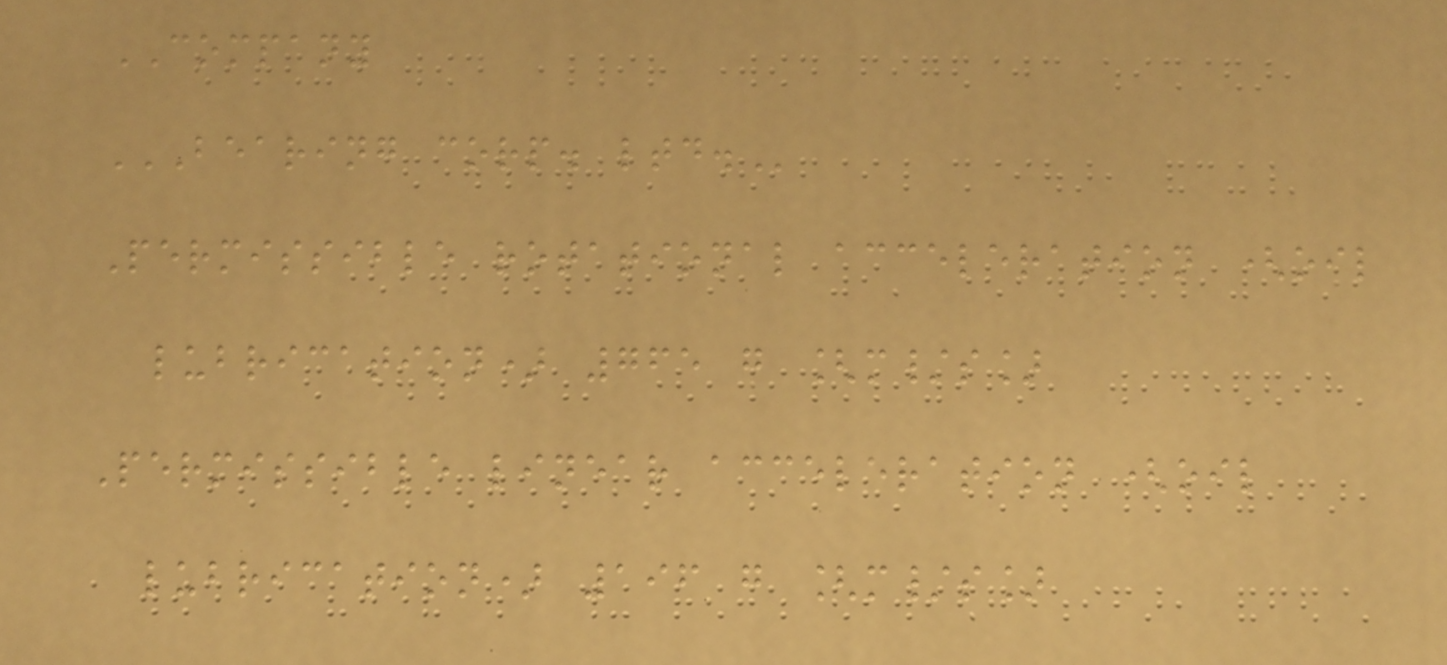COMPANY
BEARING CORP. LTD.
Permissible rotational acceleration (oil
lubrication) 765 g [m/s]
Permissible linear acceleration (oil
lubrication) 196 g [m/s]
